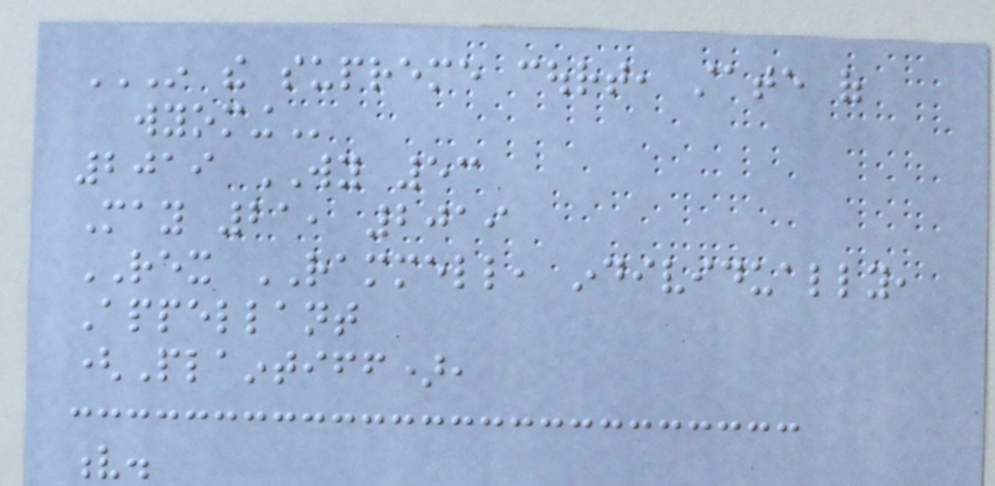IN THE SUPREME COURT, STATE OF
WYOMING
2019 WY 53
May 21, 2019
REX RAMMELL, individually,
Appellant
(Plaintiff),
v.
